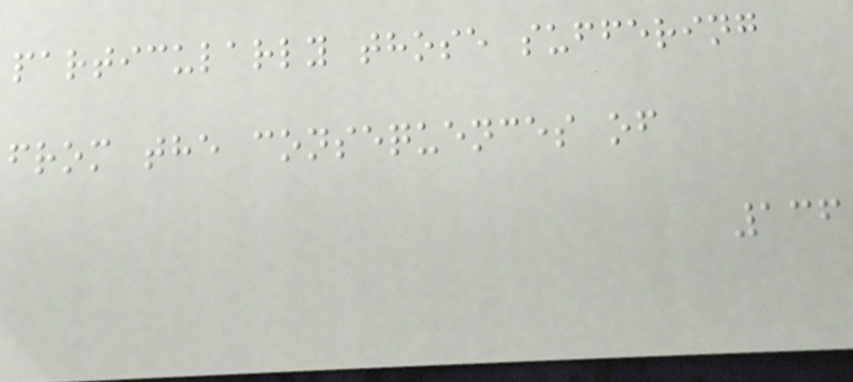particularly those suffering
from the consequences of
136
